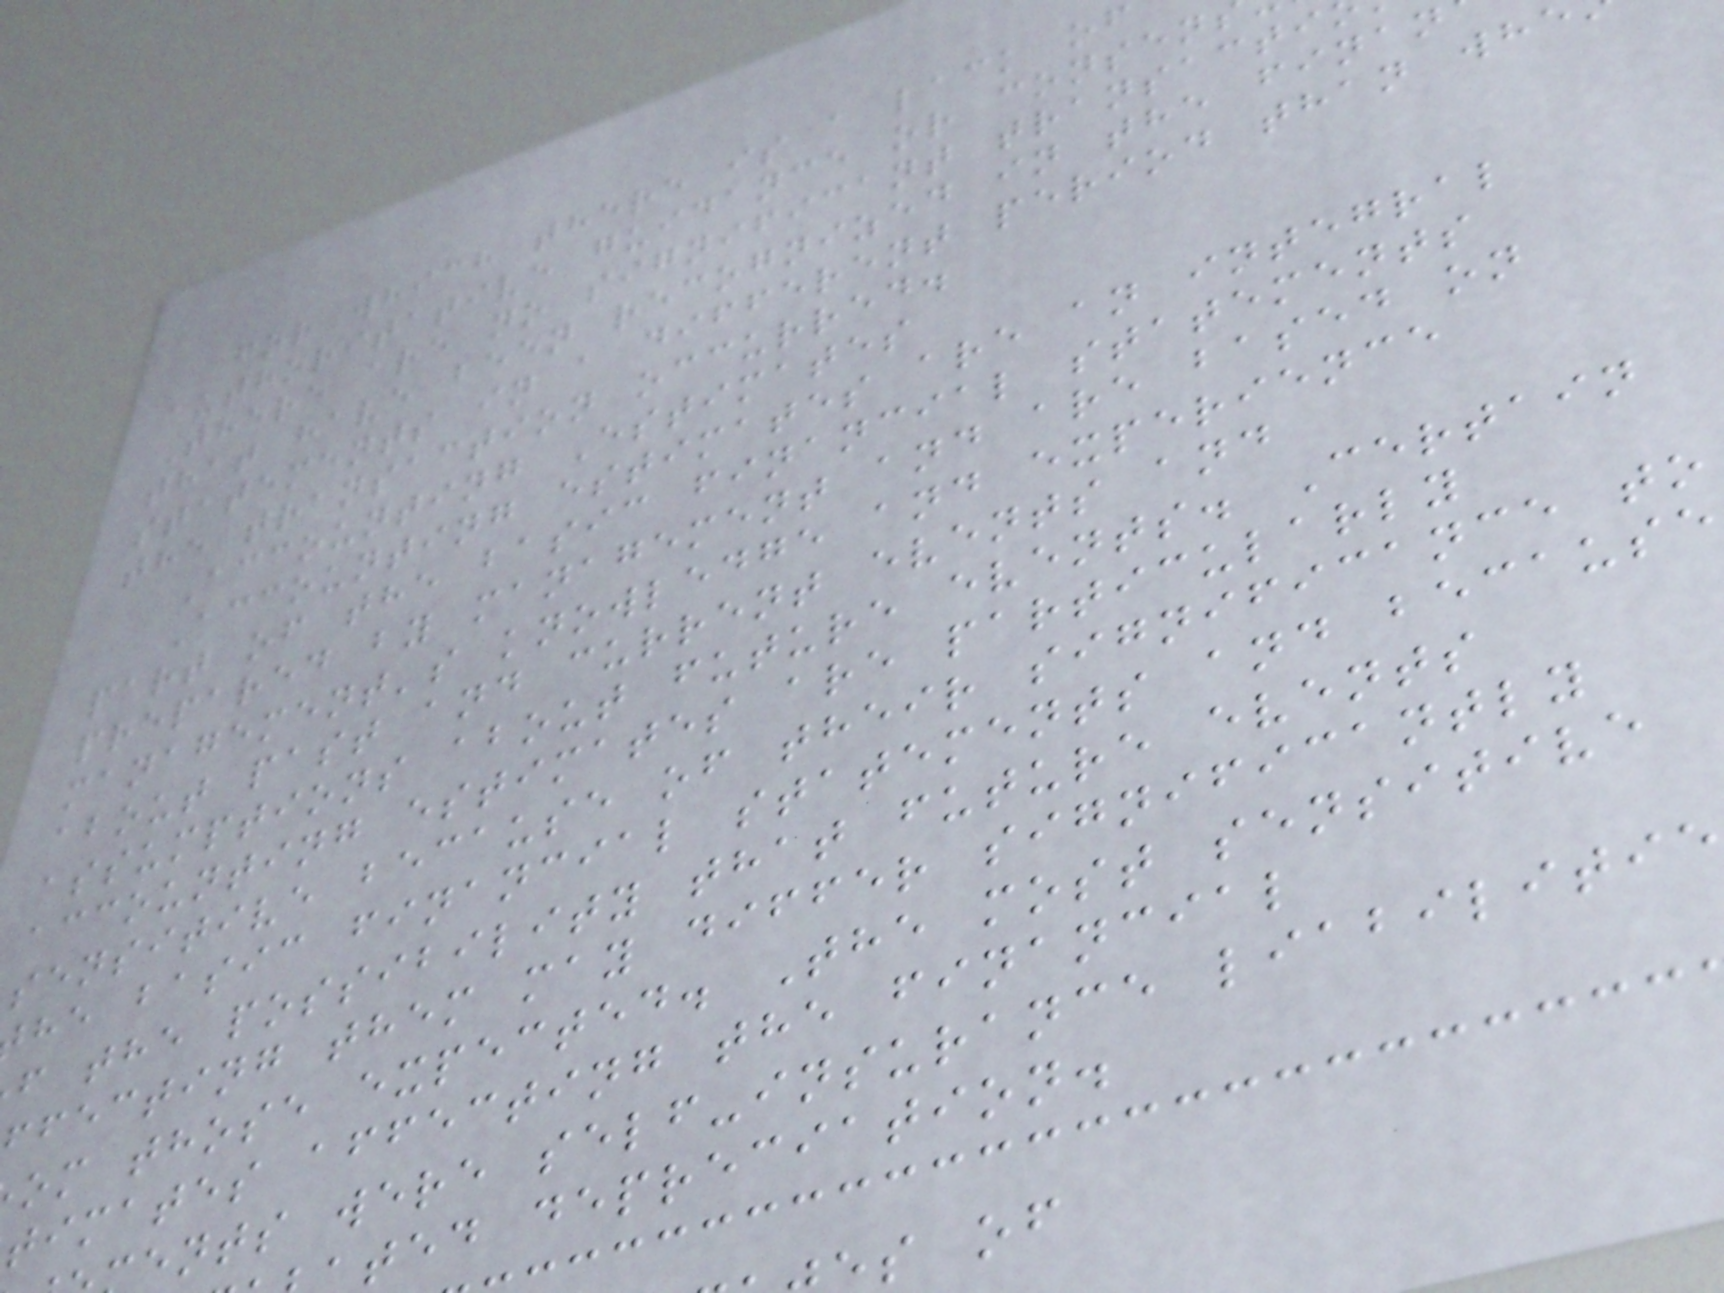for which there is a lack of
authoritative guidance or consen
There are no significant transacti
that have been recognized in the finan
statements in a different period than wh
the transaction occurred.
Accounting Estimates
Accounting estimates are an integral
part of the basic financial statements
prepared by management and are based on
management's knowledge and experience
about past and current events and
assumptions about future events. Certain
accounting estimates are particularly
sensitive because of their significance to
he basic financial statements and because
f the possibility that future events
ffecting them may differ significantly
om those expected. The most sensitive
timates affecting the financial
ents were self-insurance liabilitie
ted depreciation.
